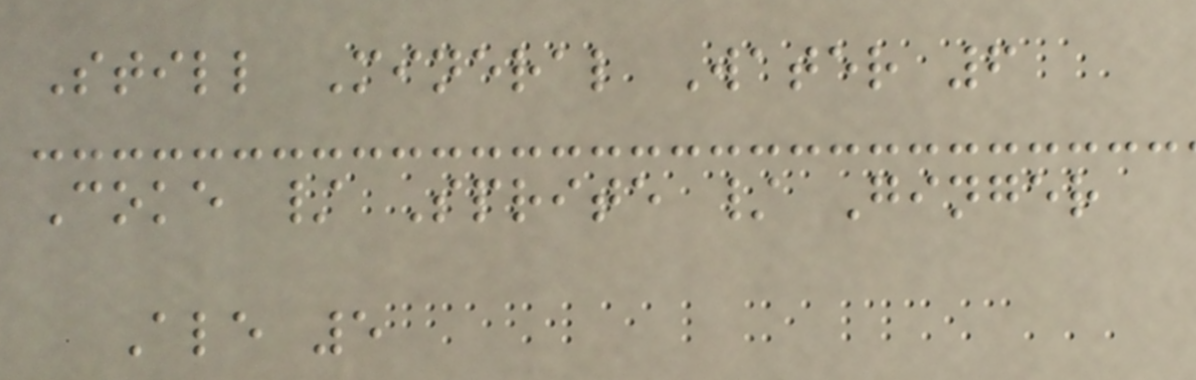Still Mineral Water 6
Coke / Sprite / Ginger
Ale 5
